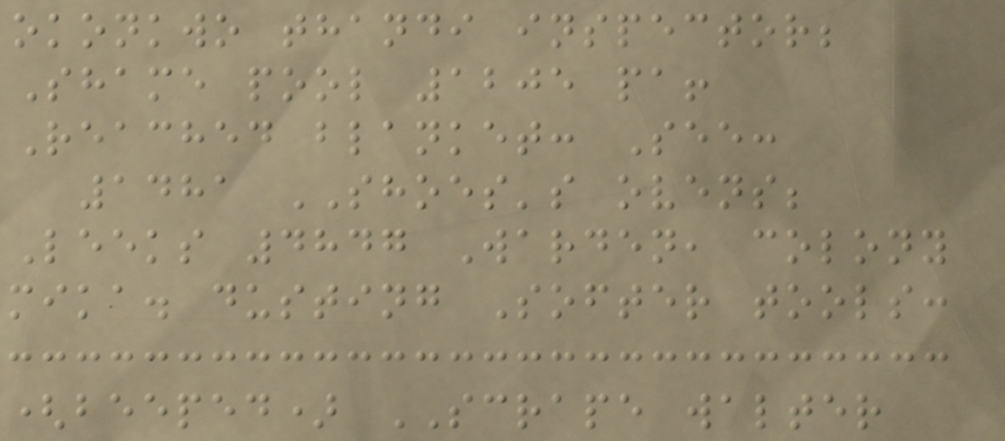okonkwo thandi inspector;
Shame pool 1205 pa!
Reached blanket: See:
1481 SHOES's ovens;
Leeks 4847 Warden, colony
mika. dusting Softer tools:
(beeped) SCRAPE walter
